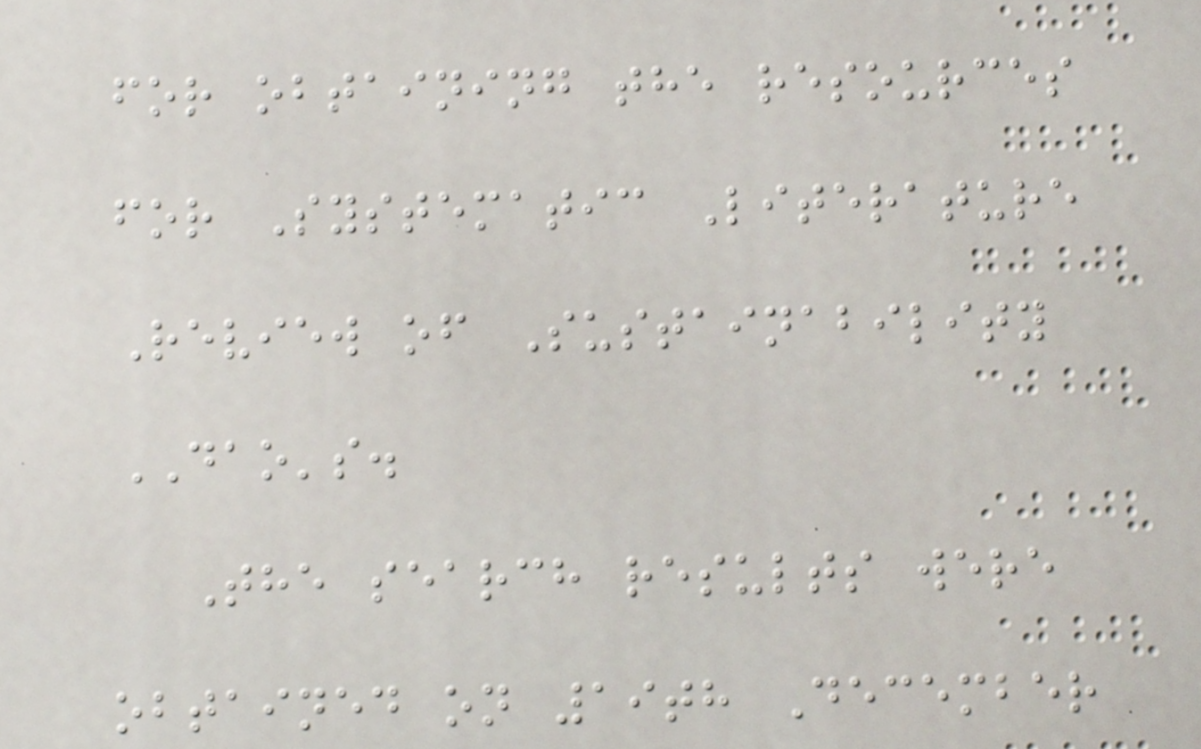for obtaining the resources
for Systematic Literature
Review of Sustainability
DAO's.
The search results were
obtained on 19th December
